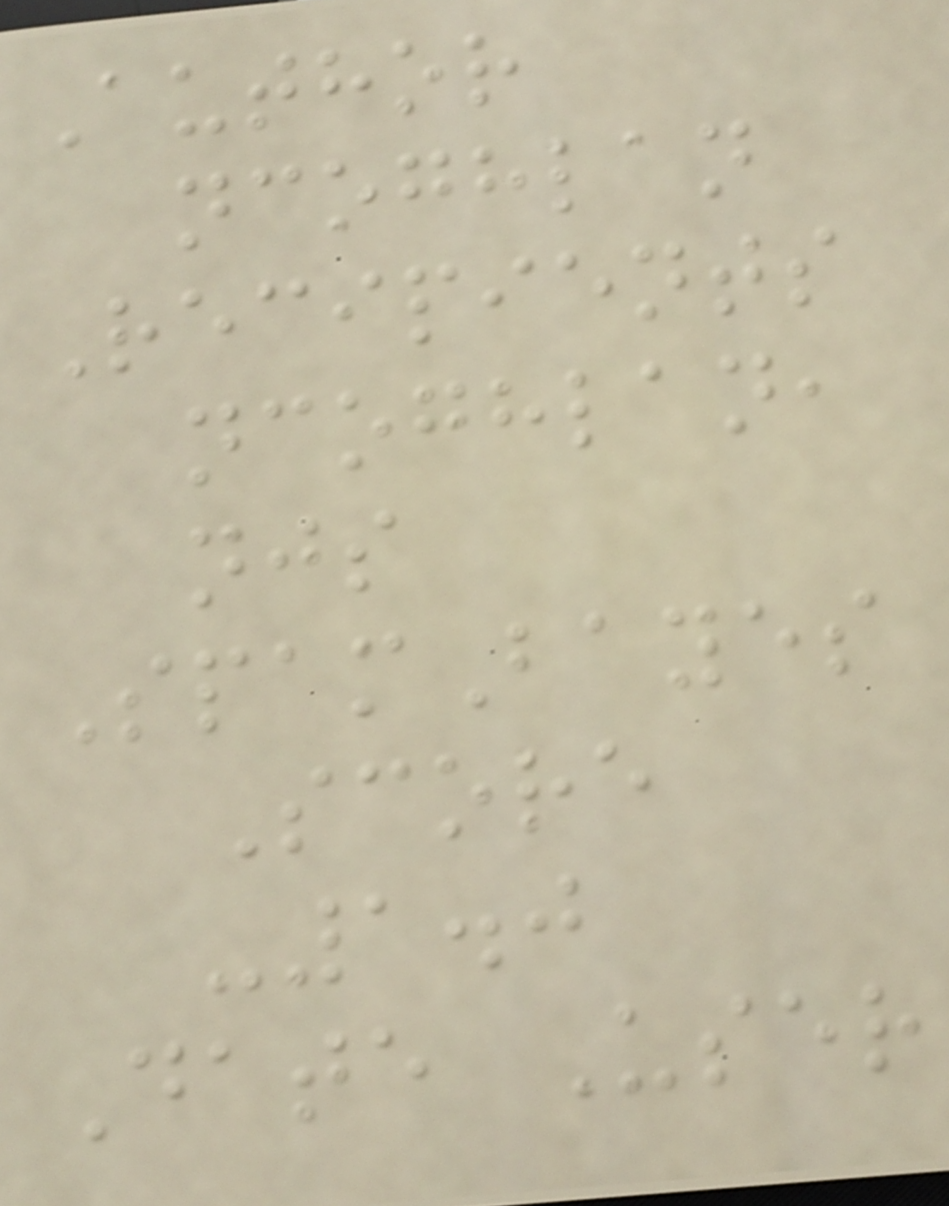Author
ncoghlan
Recipients
ncoghlan,
njs
SpamBayes
Score
-1.0
Date User
